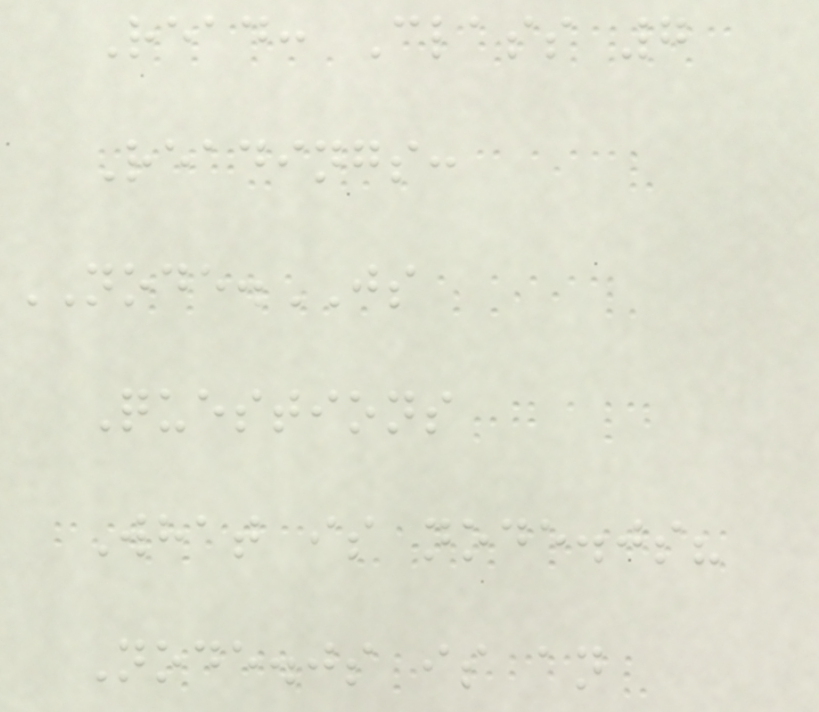Read: Class 7
Readings:
NODE.JS
Questions
What is node.js?
Node.js is an
